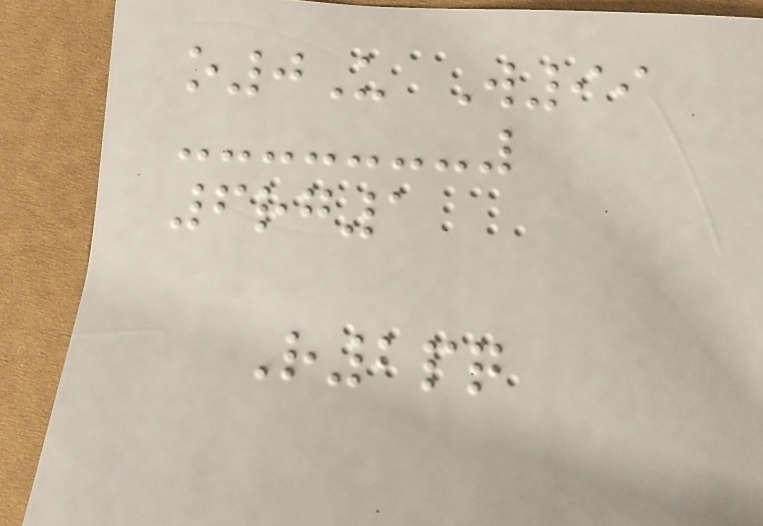o0U W99
6rg1
R2pq
